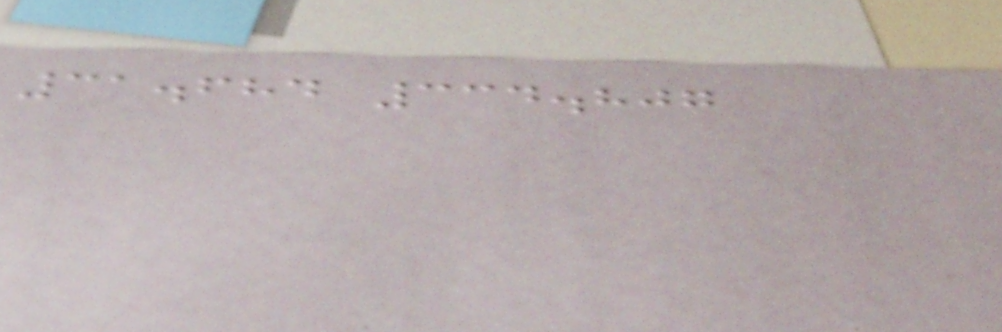31.684 334.807
